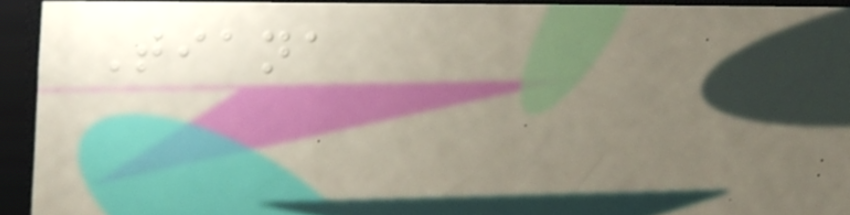Tiana
